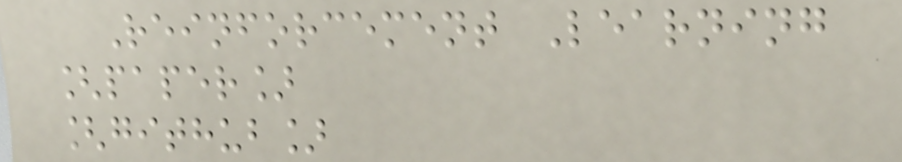Reinforcement Learning
[paper]
[github]
